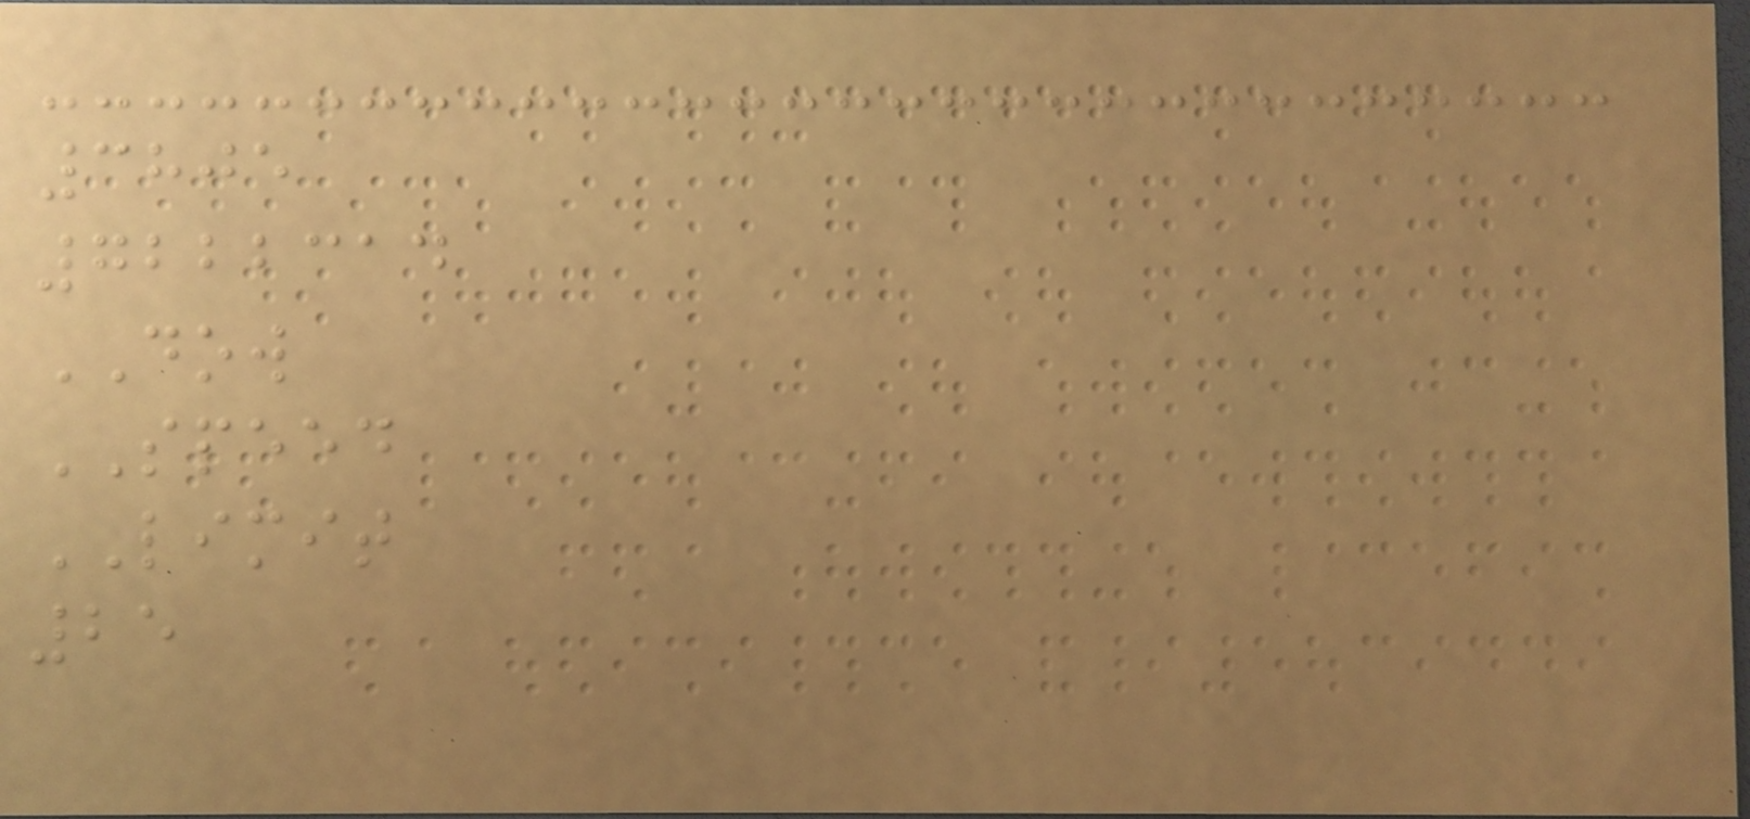3805
7222314
DOW
SPEED
LIMIT
25
